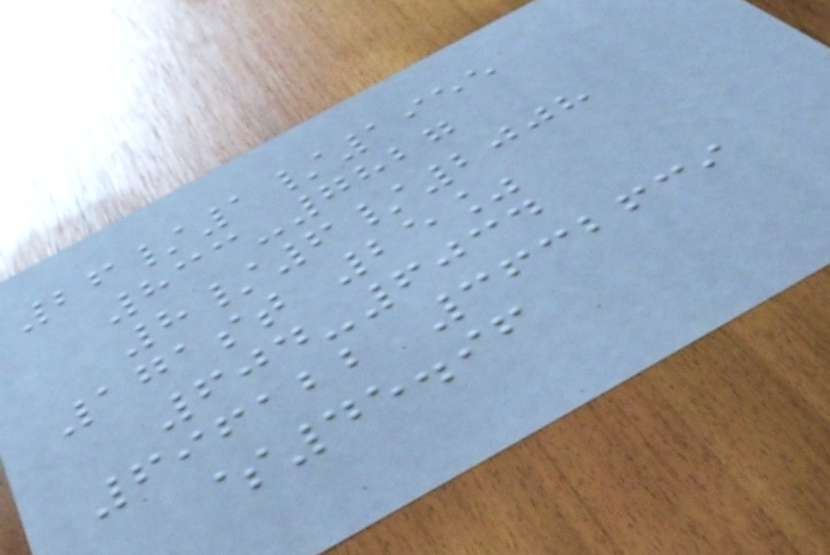26/1/1955
833-7827
8/6/2008
171st 25%
604-6034
696122 3632639
$45.96
